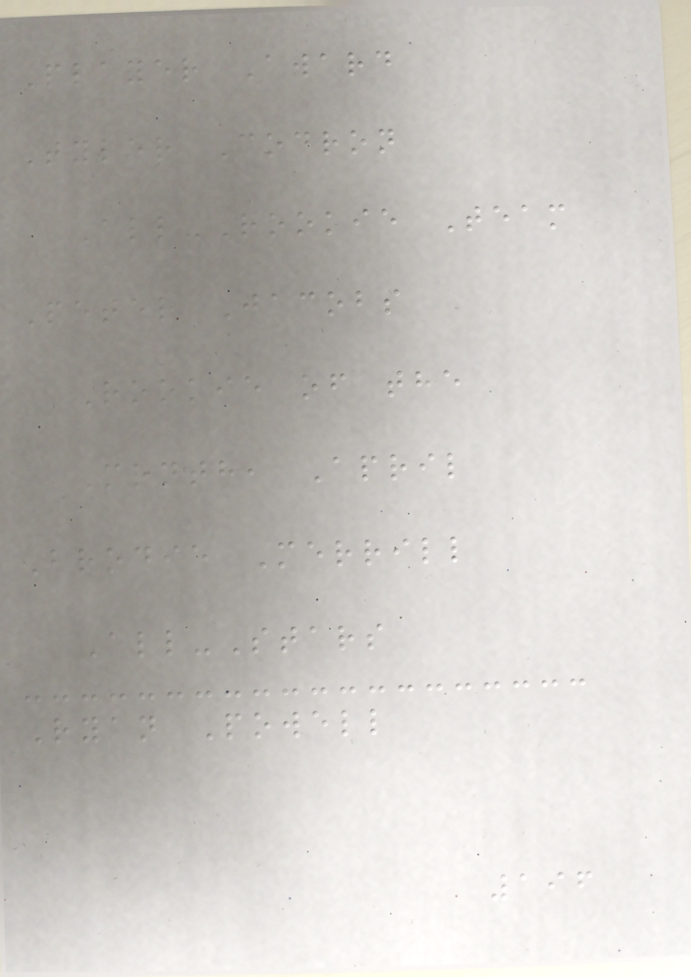Player Award
Tyler Codron
All-Rookie Team
Peter Jacobs
Rookie of the
Month, April
Brodie Merrill
All-Stars
Ryan Powell
196
